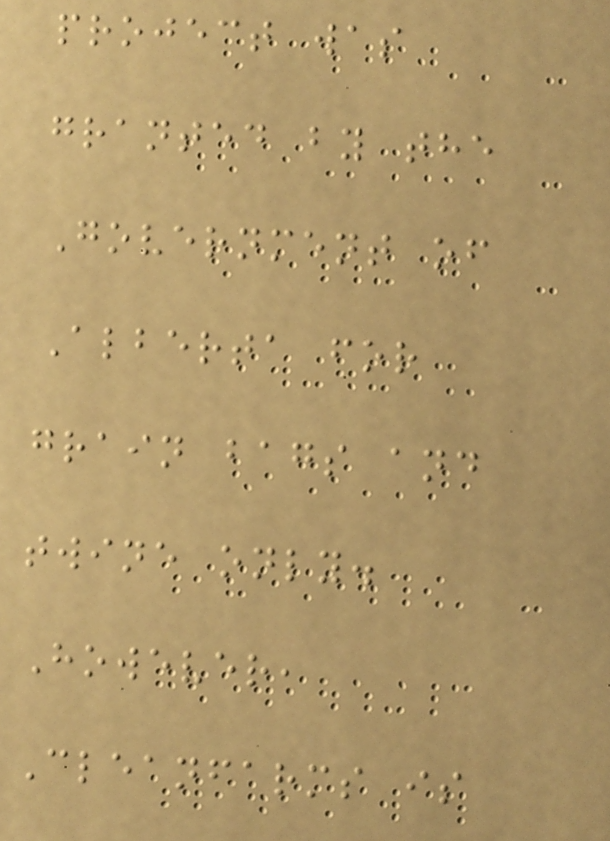project was
granted by the
Government of
Alberta for
grain bags and
twine only.
However,
Cleanfarms is
